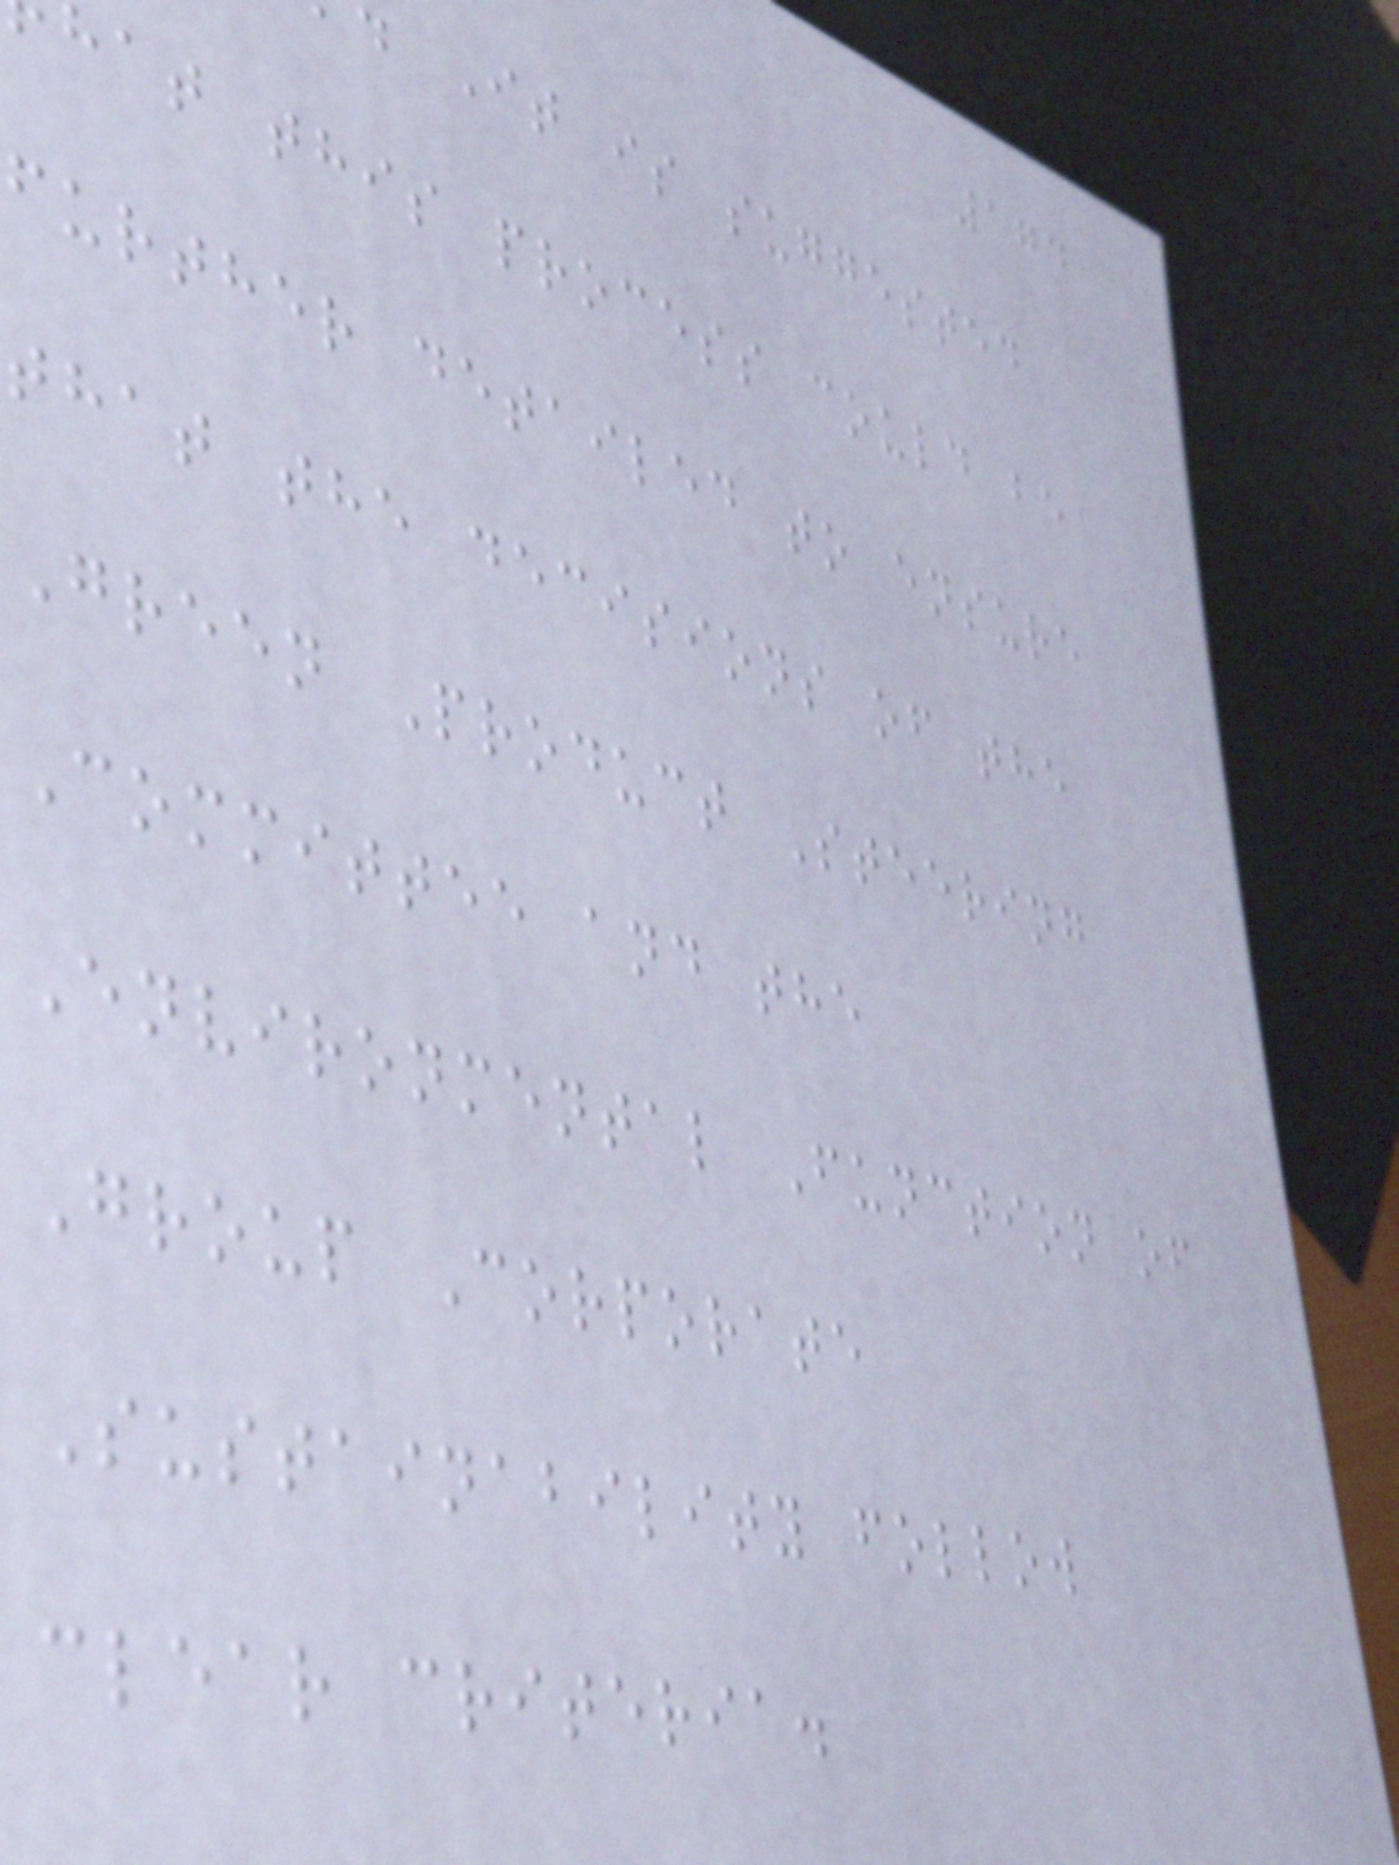174
It is suggested
hat this process could be
further detailed to ensure
that the decisions of the
Green Product Steering
Committee and the
Environmental Function of
Group Corporate
Sustainability follow
clear criteria.
